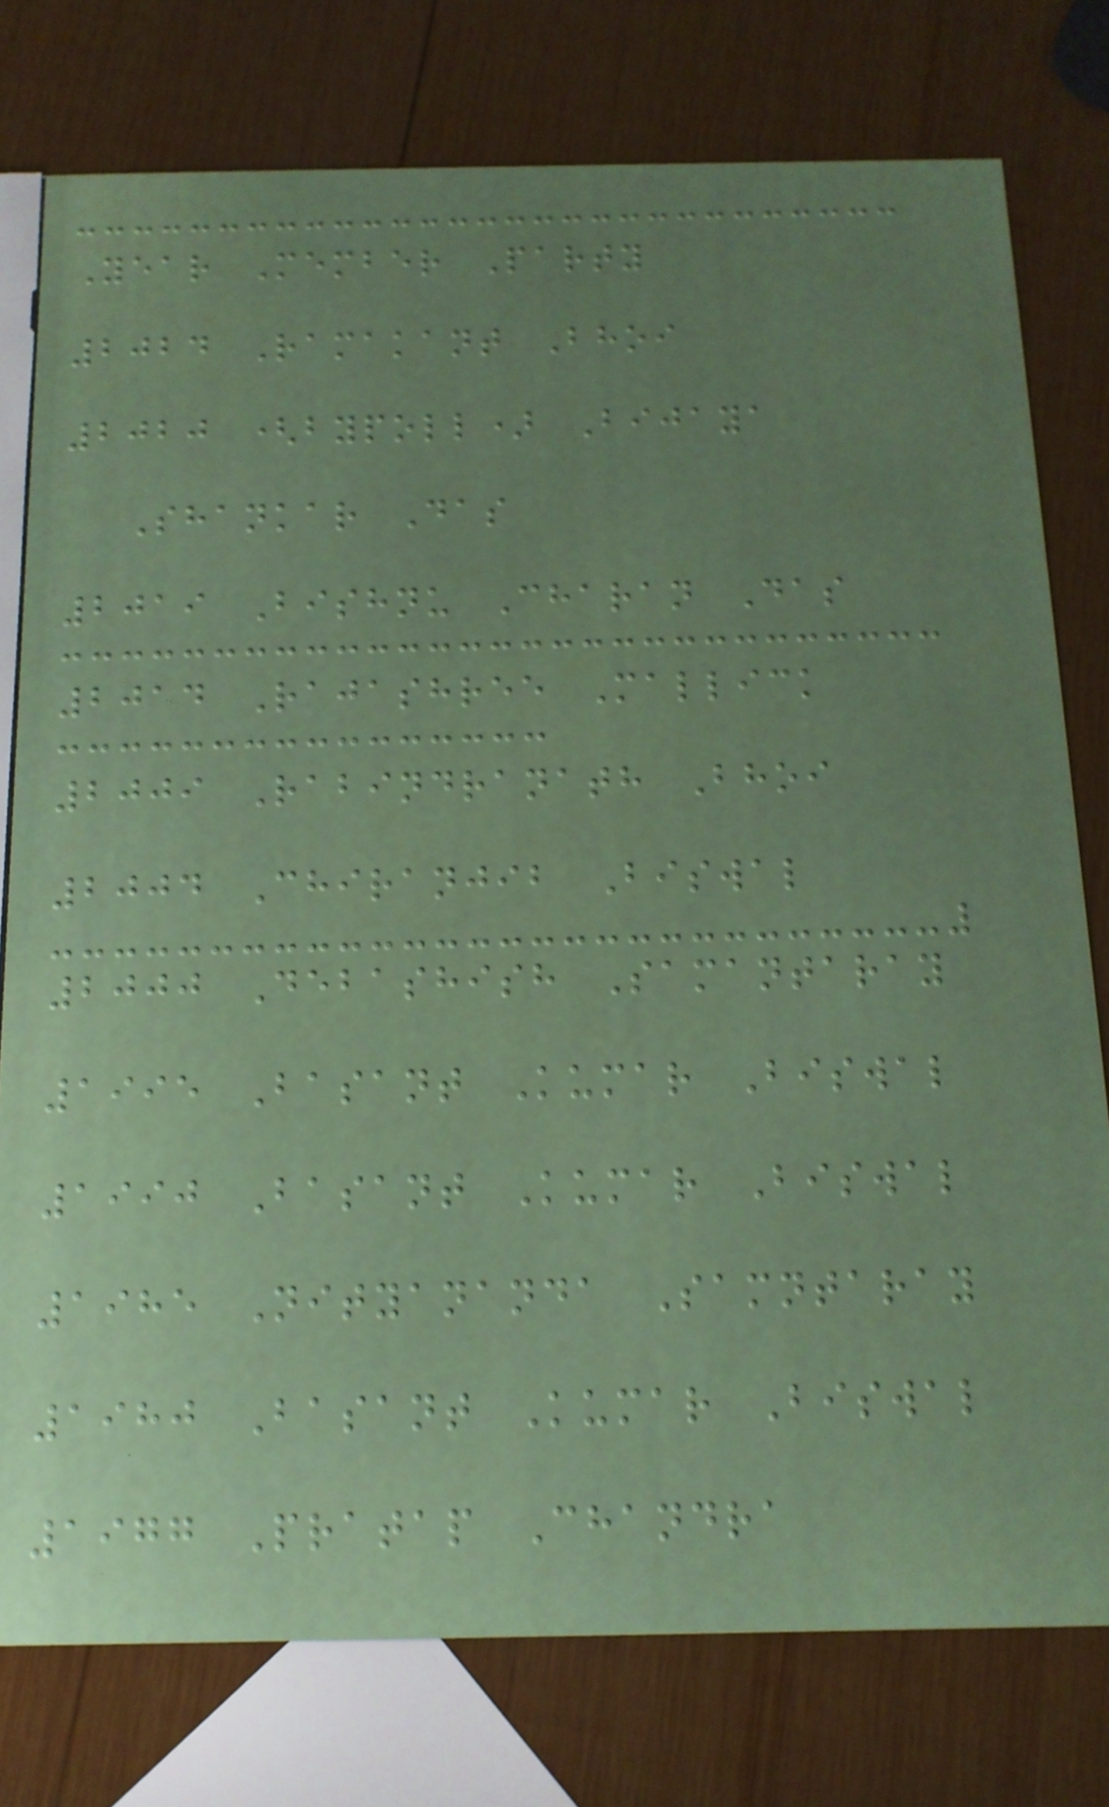Year Member Party
2024 Ramakant Bhoi
2020 (bypoll) Bijaya
Shankar Das
2019 Bishnu Charan Das
2014 Rajashree Mallick
2009 Rabindranath Bhoi
2004 Chiranjib Biswal
2000 Debashish Samantaray
1995 Basant Kumar Biswal
1990 Basant Kumar Biswal
1985 Nityananda Samntaray
1980 Basant Kumar Biswal
1977 Pratap Chandra
